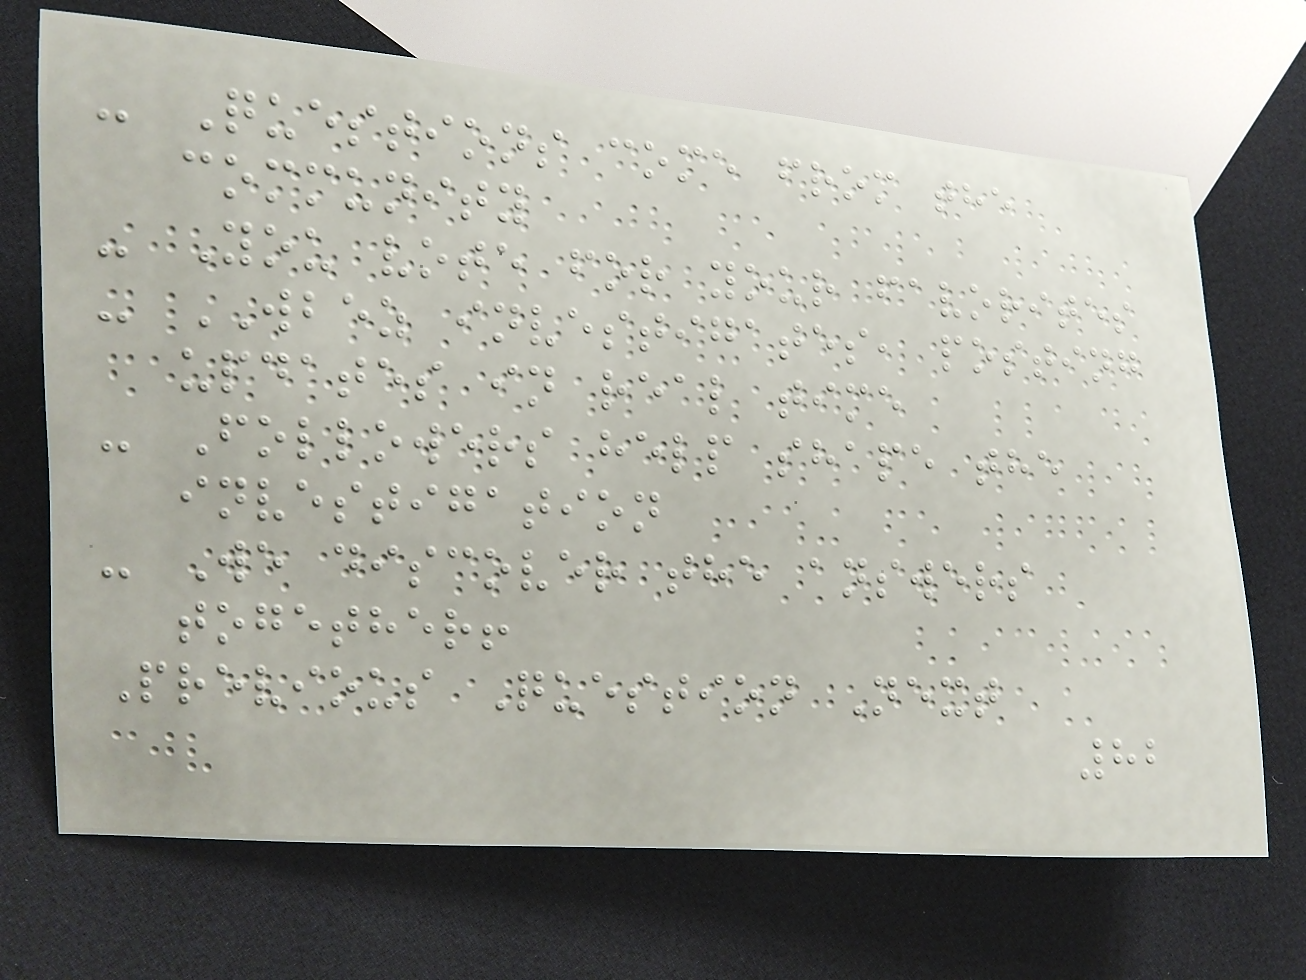- Questions come from the
community
- You vote for your favorites
- WBEZ investigates, posting
updates in real time
- Followers help shape the
investigation
- We discover the answers
together!
Previous Question Next
82
